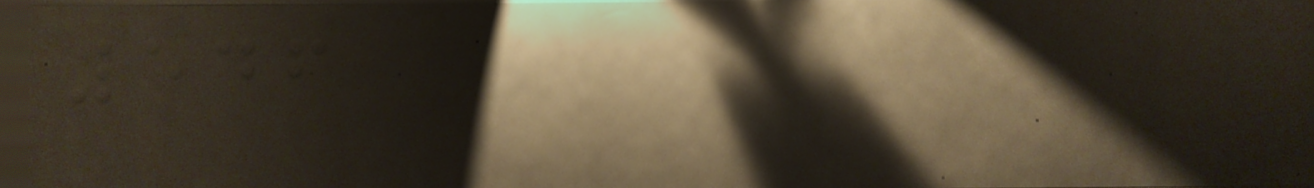546
